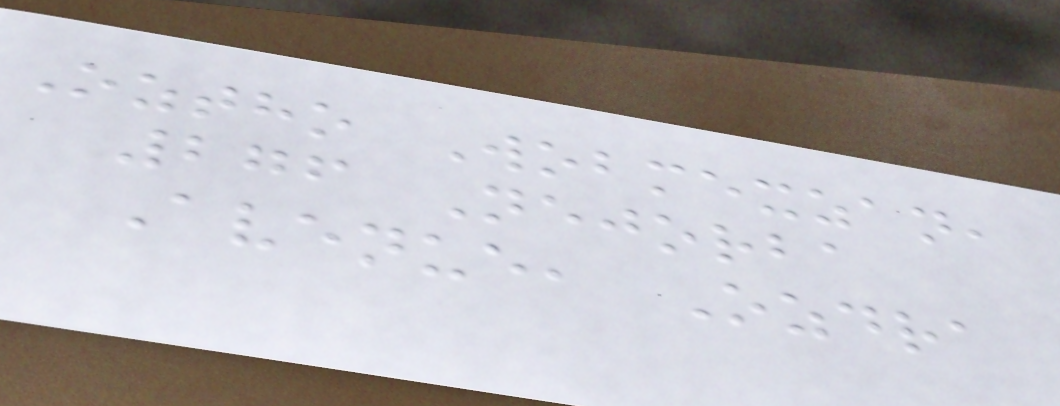Oztho Wobmexzan,
276 Nejorba
Avenue, Ozdra
